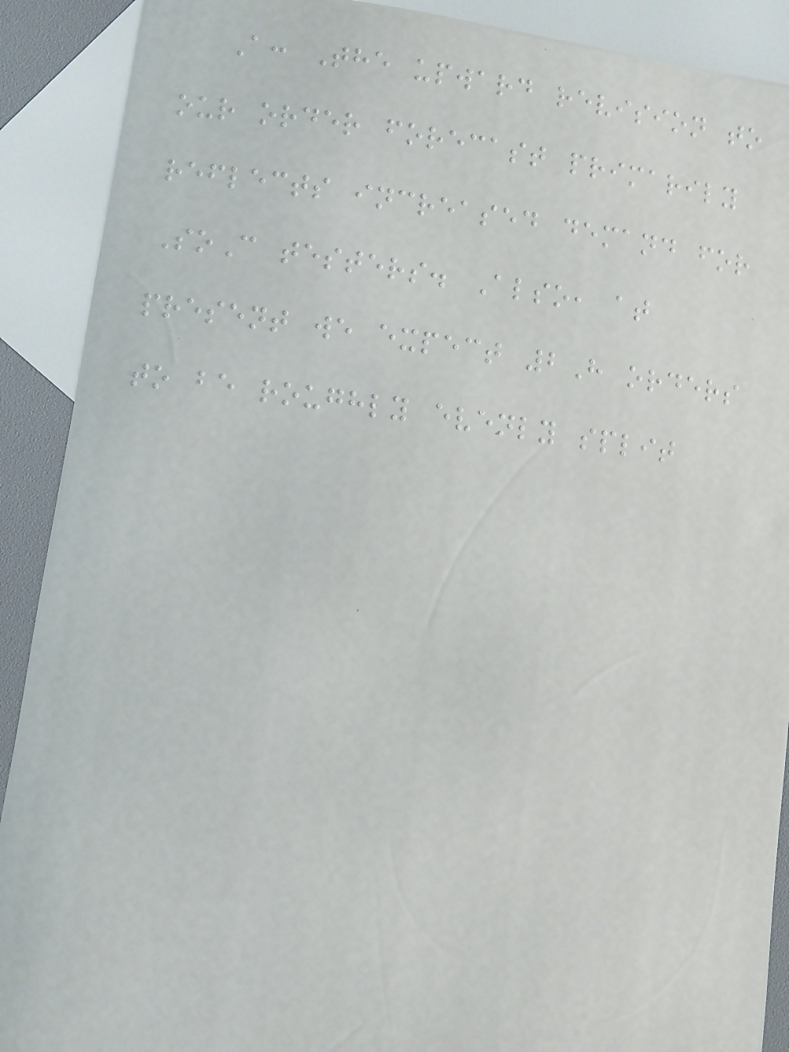A: The upward revision to
our order forecast primarily
reflects increased demand for
SoC testers. Also, at
present we expect 2H orders
to be roughly evenly split
